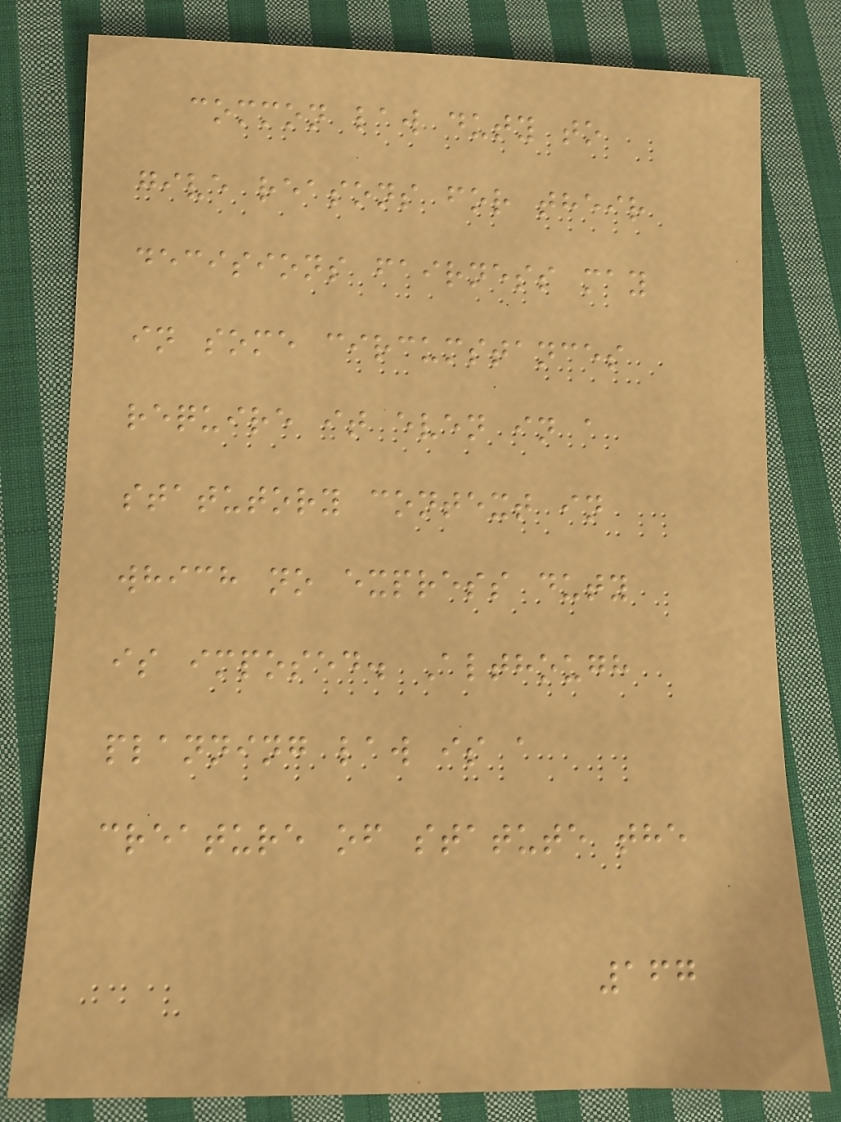common law duty to
give reasons for their
decisions fairness may
in some circumstances
require it even in a
statutory context in
which no express duty
is imposed. Although
planning law is a
creature of statute the
167
